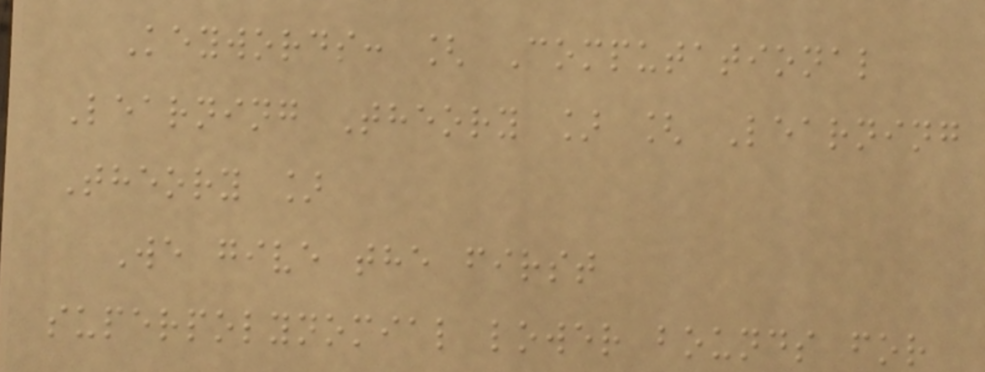Keywords: [ Computational
Learning Theory ] [ Learning
Theory ]
We give the first
superpolynomial lower bounds for
